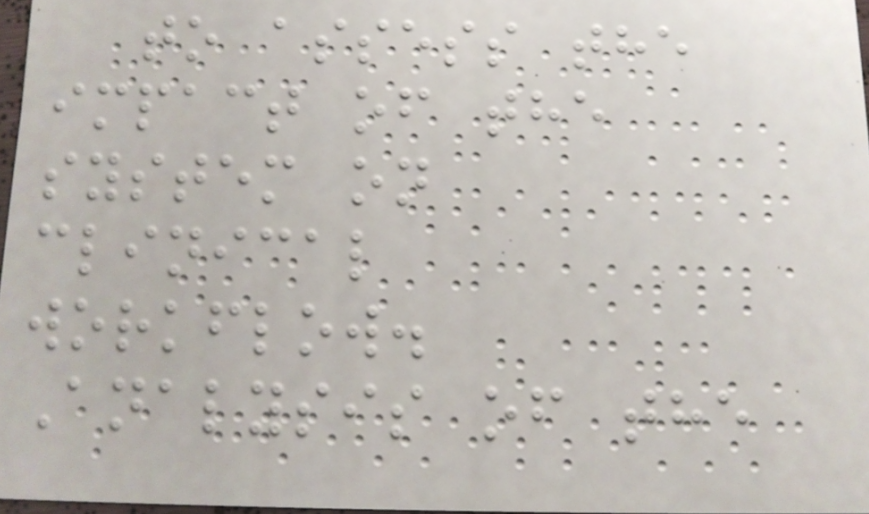to assess the
impact of the
system on
clinical
workflow.
Analysis of the
